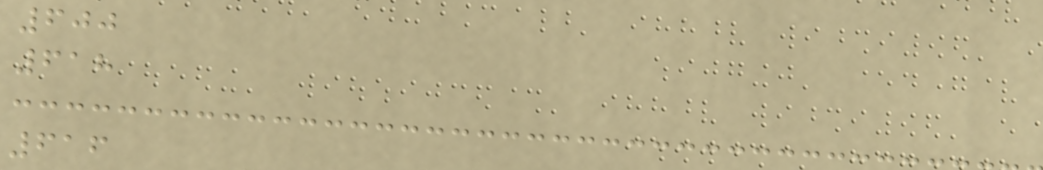600
618
616
